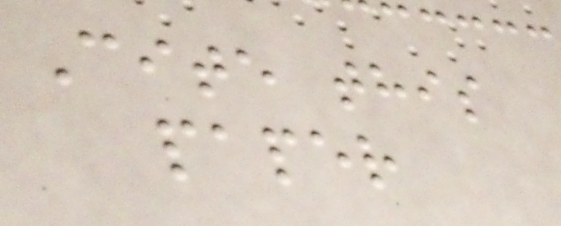Cite this
paper
